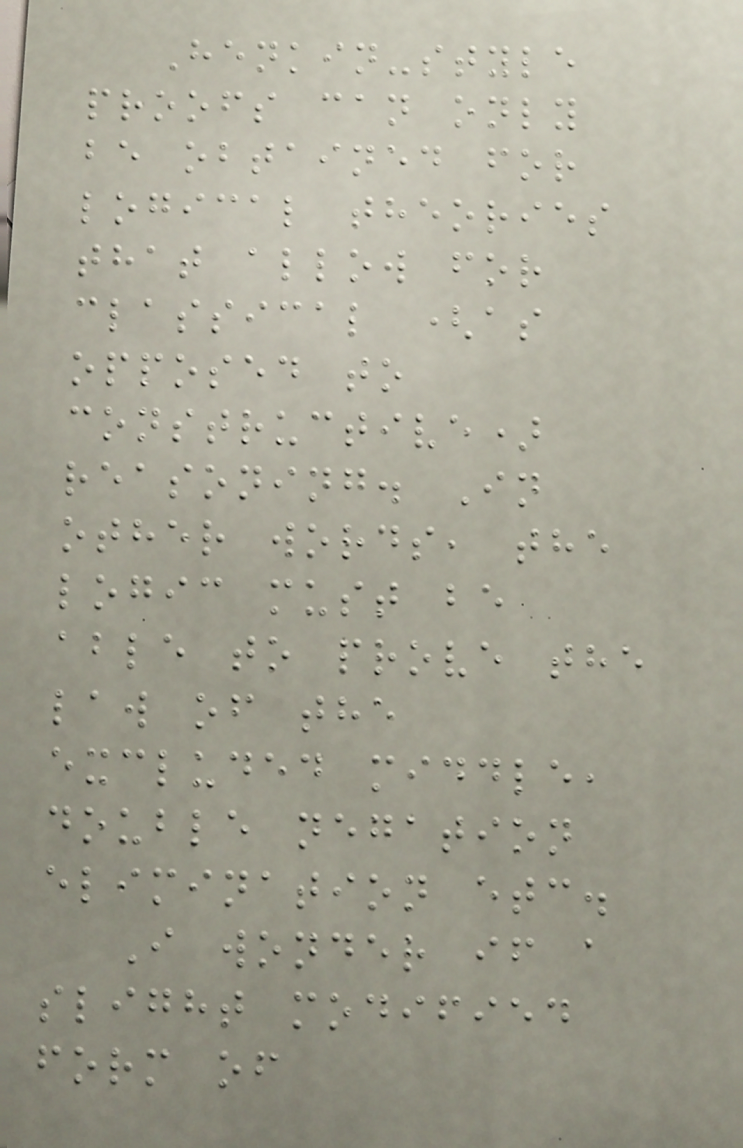Henkin-style
proofs can only
be obtained for
logical theories
that allow for
classical (as
opposed to
constructive)
reasoning. In
other words, the
logic must be
able to prove the
law of the
excluded middle,
double negation
elimination etc.
I wonder if a
slight modified
form of
